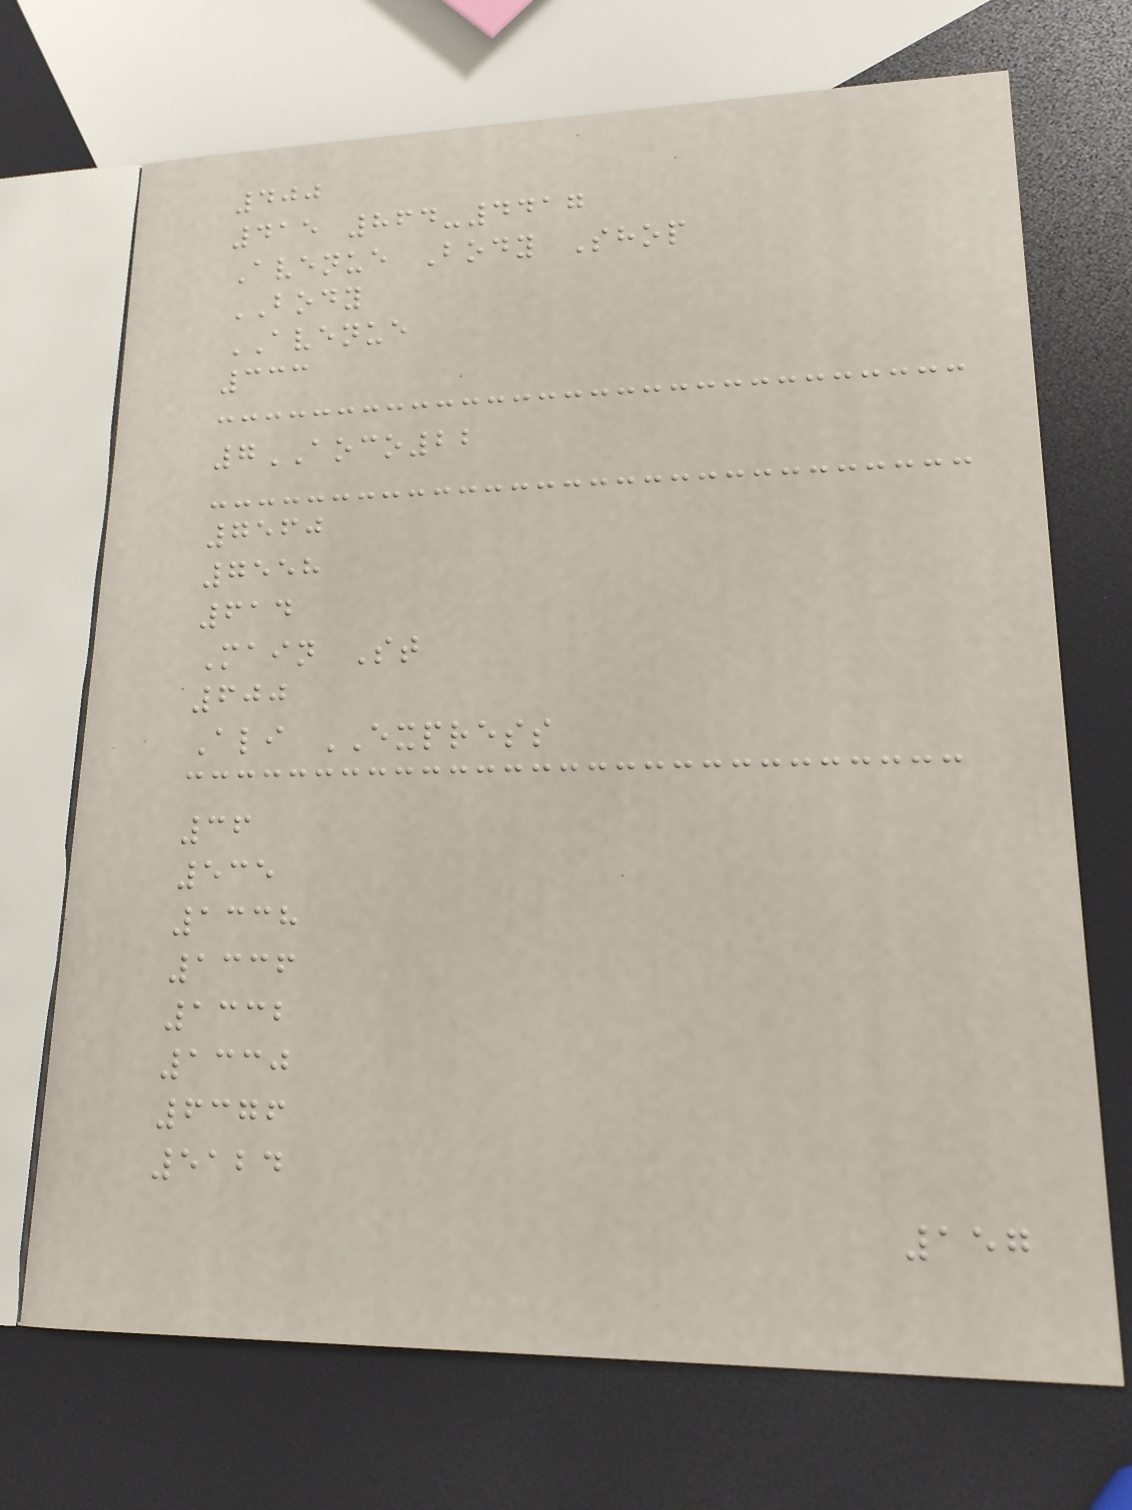400
415 864-4417
Avenue Body Shop
BODY
AVENUE
333
7AOCO22
7560
7558
614
Main St
600
Ali EXPRESS
36
535
1338
1336
1332
1330
6376
5124
157
